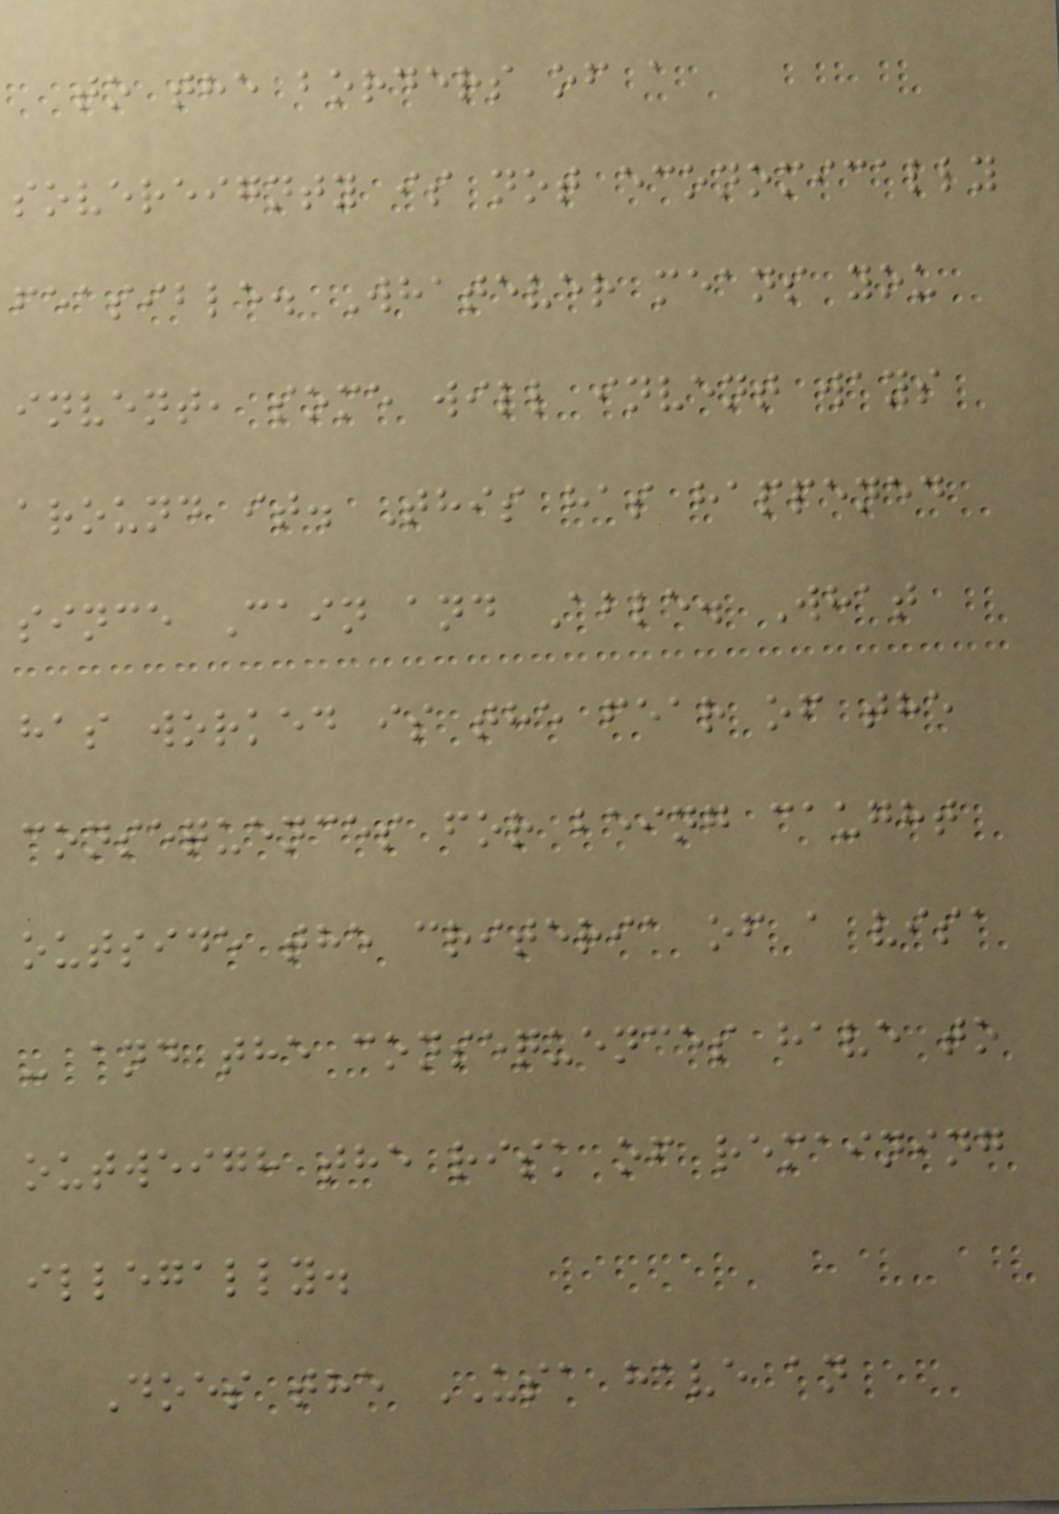to the borders of a
sovereignty is not economically
feasible. Whatever means you
invent, some will invent ways
around it. This has happened
since Cain and Able. What
has worked is the fear of the
consequences for being caught
outside the criteria of a visa
- and the consequences have to
outweigh the risk of remaining
illegally.
Does the USA have an
